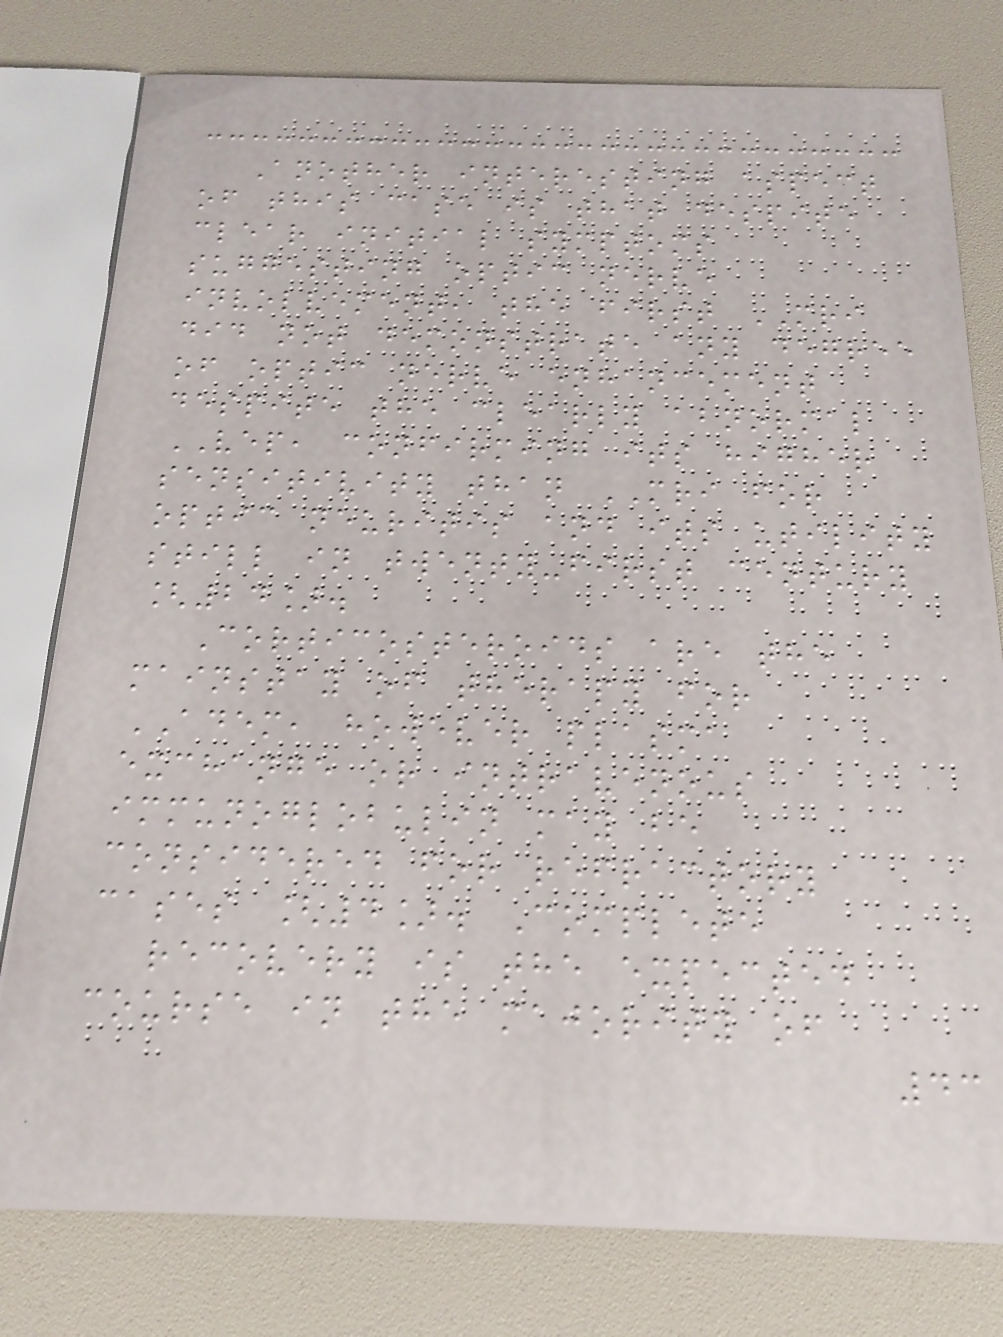Another interesting aspect
of this case is that despite
clear initial symptoms
suggesting optic nerve
involvement, the first MRI
did not demonstrate any degree
of optic nerve enhancement
despite the clearly abnormal
VEP, confirming its higher
sensitivity than MRI for
optic neuritis and its utility
still in twenty-first century
[24].
Corticosteroids are the
mainstay of therapy for
ADEM, however plasma
exchange or intravenous
immunoglobulin may be
considered for refractory
cases [4]. Complete
recovery is the expected
course in the majority of
43
